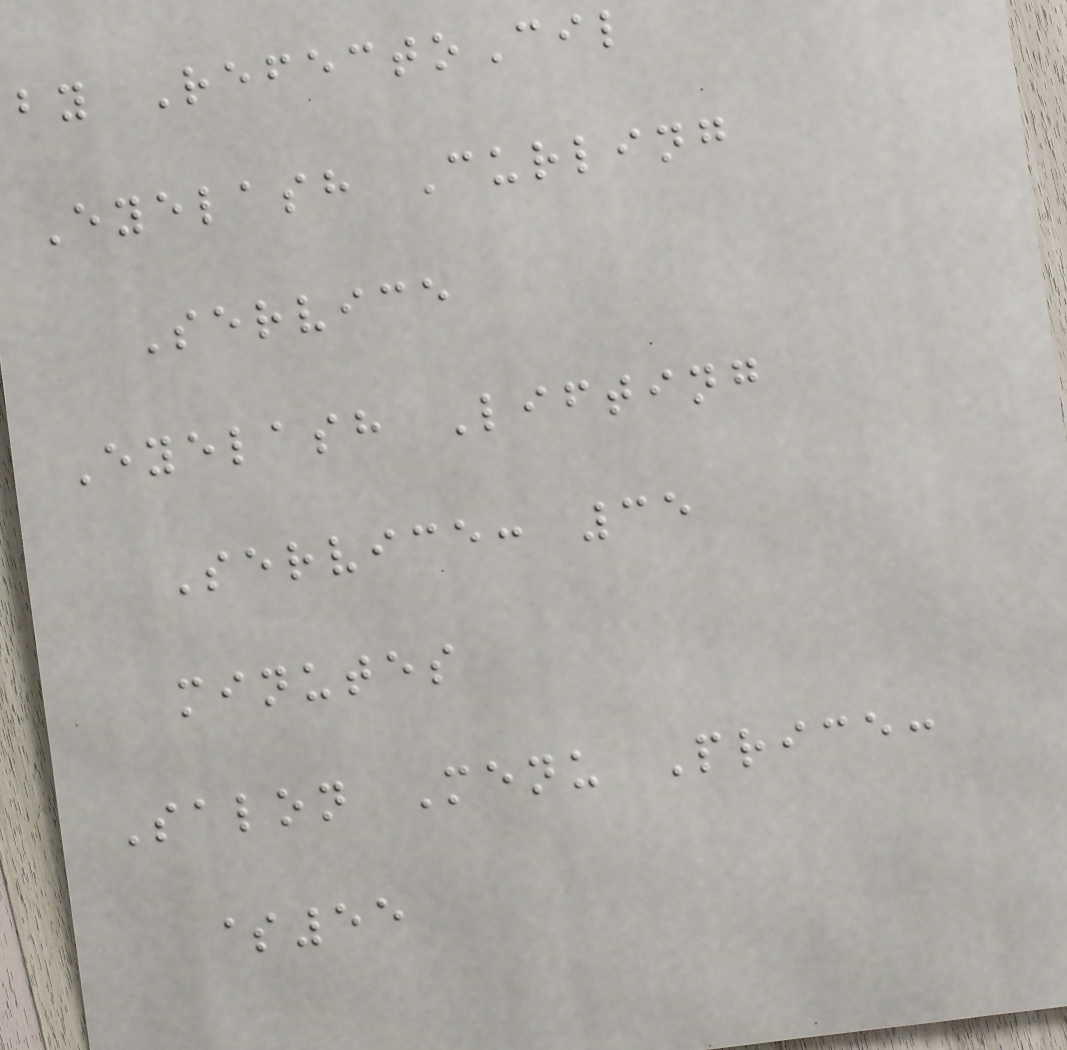by RefectoCil
Eyelash Curling
Service
Eyelash Lifting
Service: 35
minutes
Salon Menu Price:
$55
